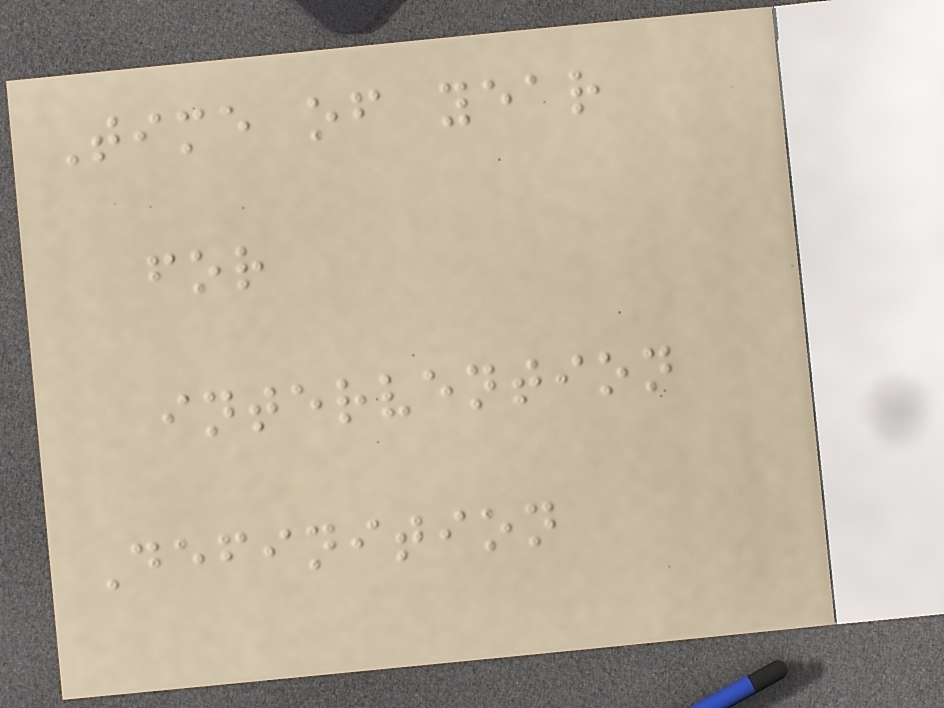Time of year
for
intervention
Definition
